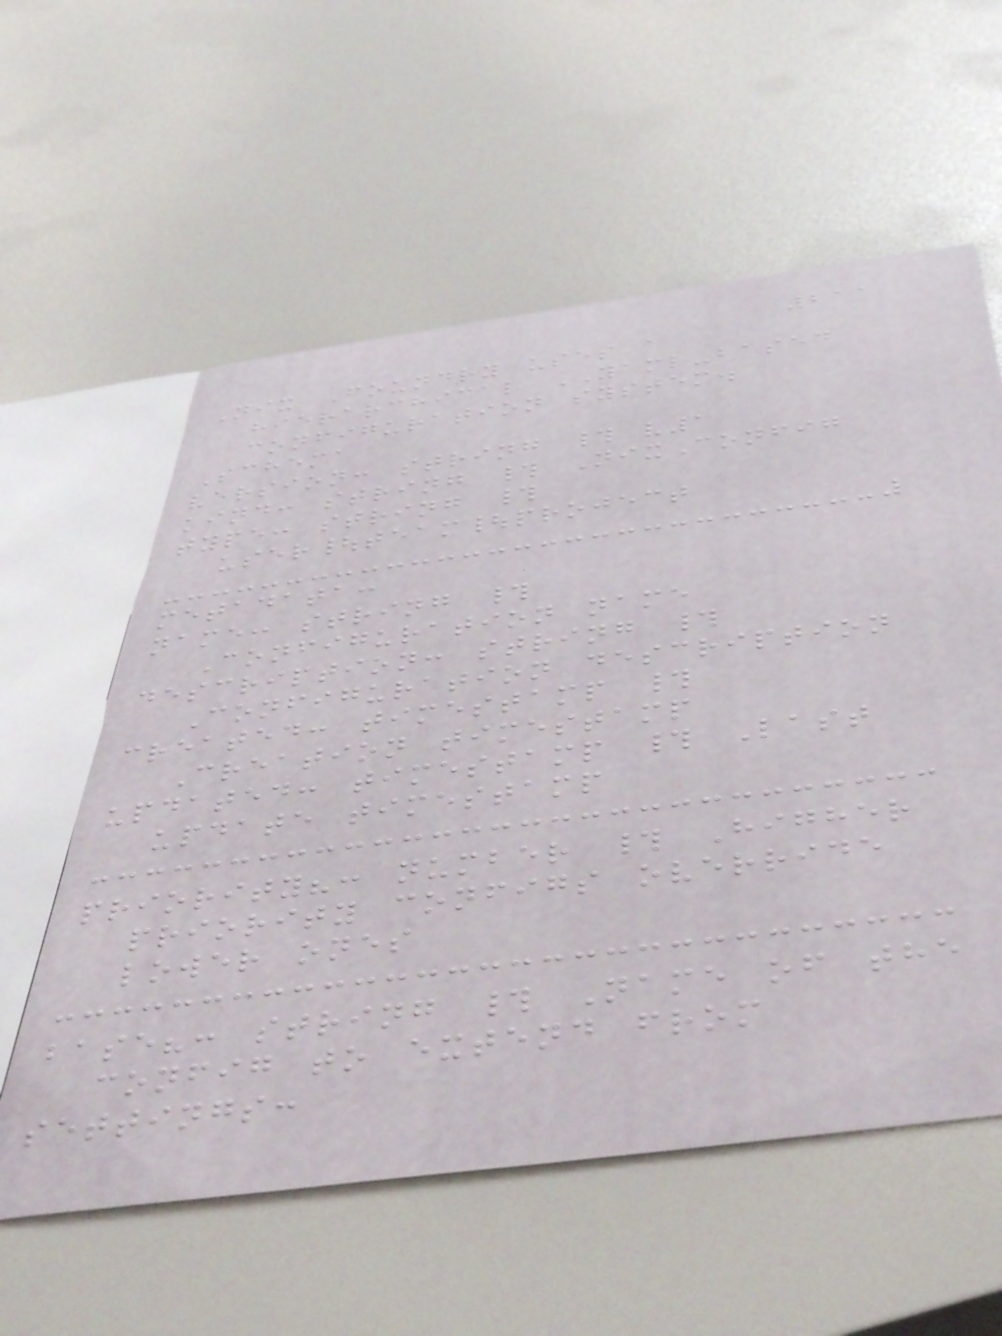211
Nix Foundry uses a
hierarchical YAML-based
configuration system.
Schema
version: string # v1
kind: string # NixConfig
type: string #
user|team|project
metadata:
name: string #
Configuration name
description: string #
Configuration description
created: timestamp #
Creation timestamp
updated: timestamp # Last
update timestamp
priority?: number # Higher
priority configs override
lower ones
base?: string # Name of the
config to extend from
settings:
